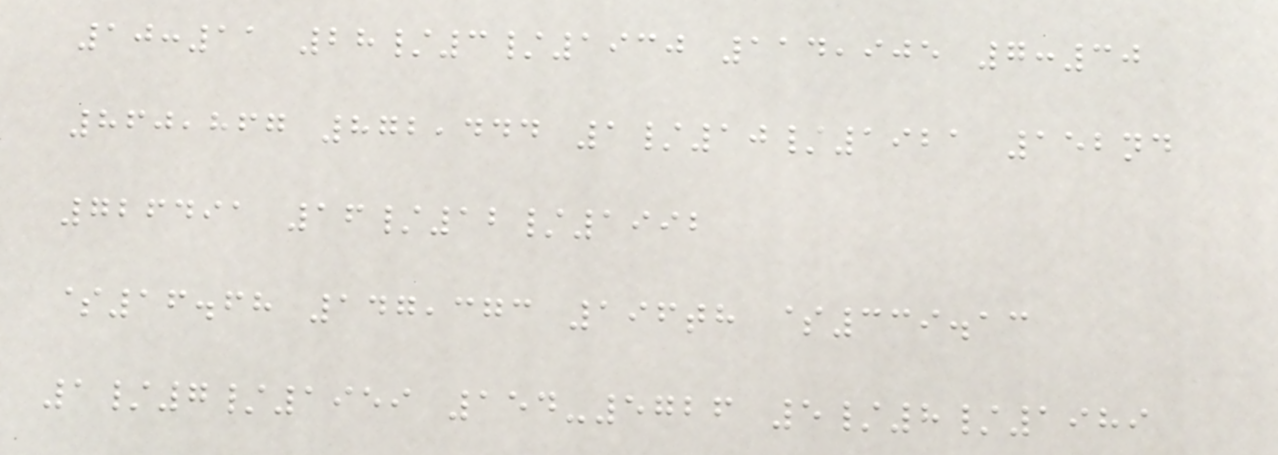10:11 28/3/1930 114,905 7:30
860,867 872,444 1/10/1921 152nd
726491 16/12/1992
$16.68 147,373 196th $339.13
1/7/1959 154-5726 5/8/1989
